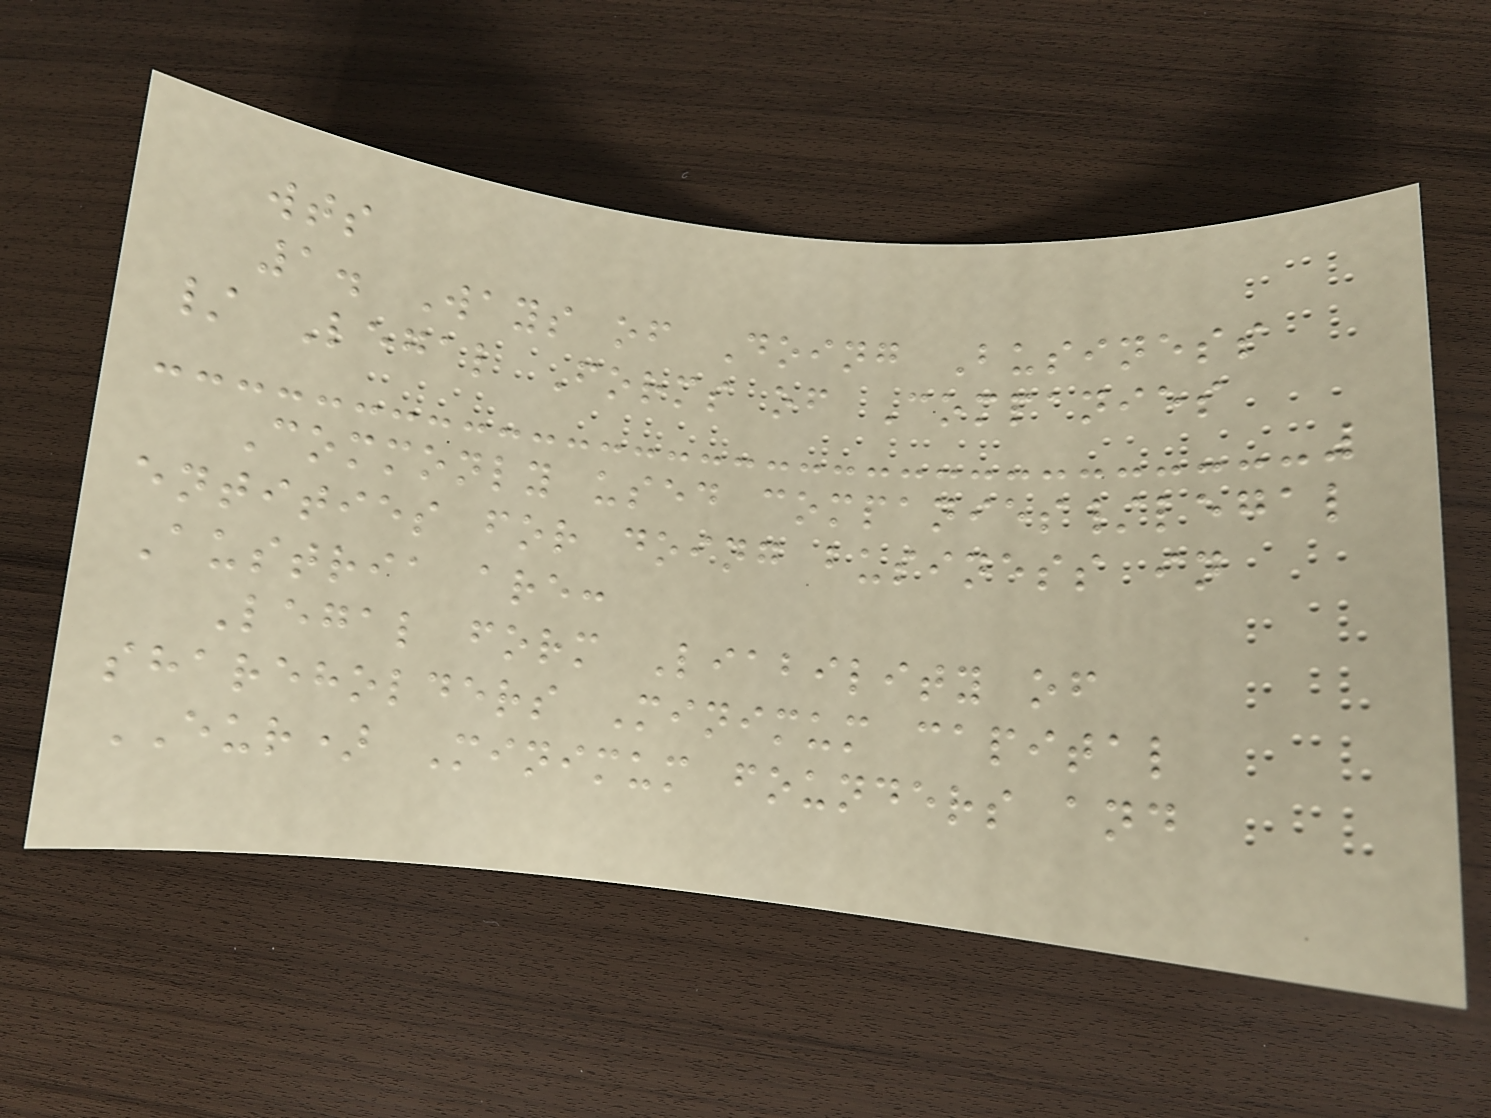wts
1. Ways of Doing Business
/ Legal Forms of Companies
Commonly used companies/legal
entities for doing business in
Austria are:
Legal form Liability of
shareholders Minimum capital
EUR) Minimum founders and
